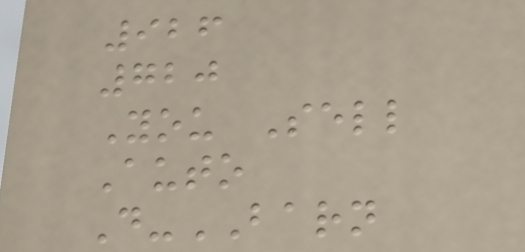926
720
You Sell
Auto
D-BARN
